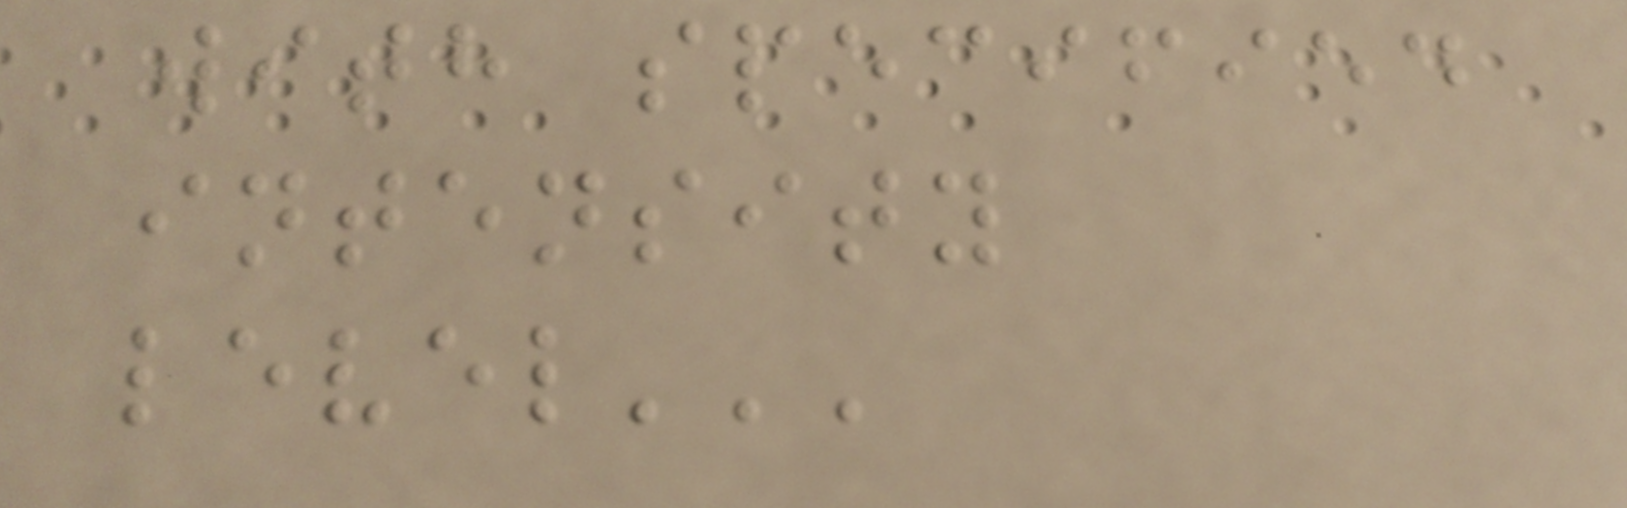with specified
intensity
level'''
